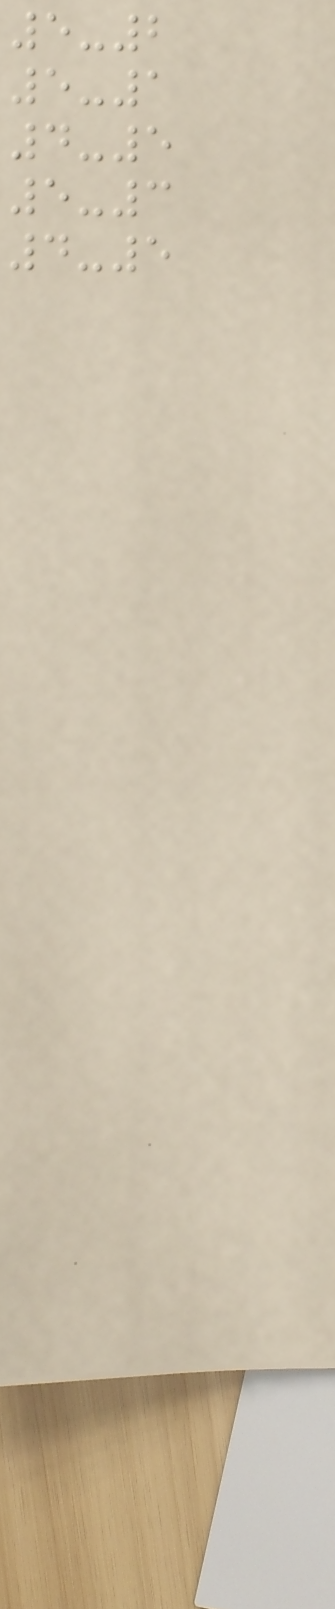5-2
5-1
4-5
5-3
4-5
